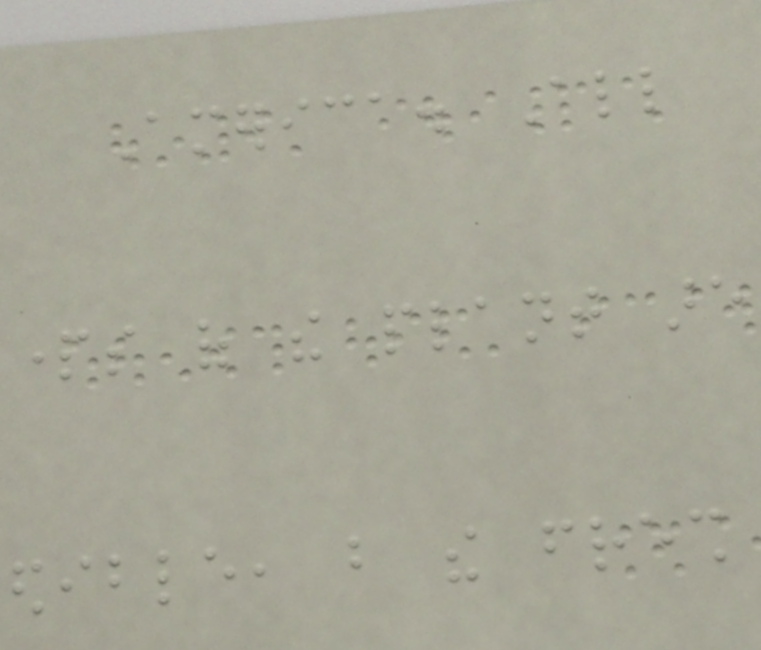America. All
parts of the plant are
edible, but the fresh
